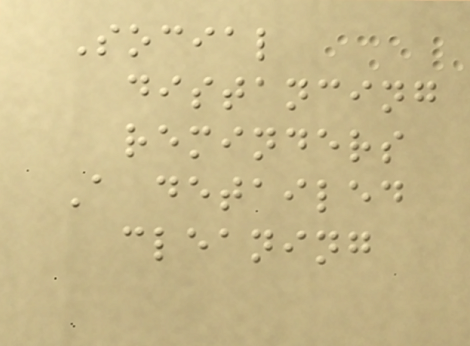Social
distancing
reminders
A detailed
cleaning
